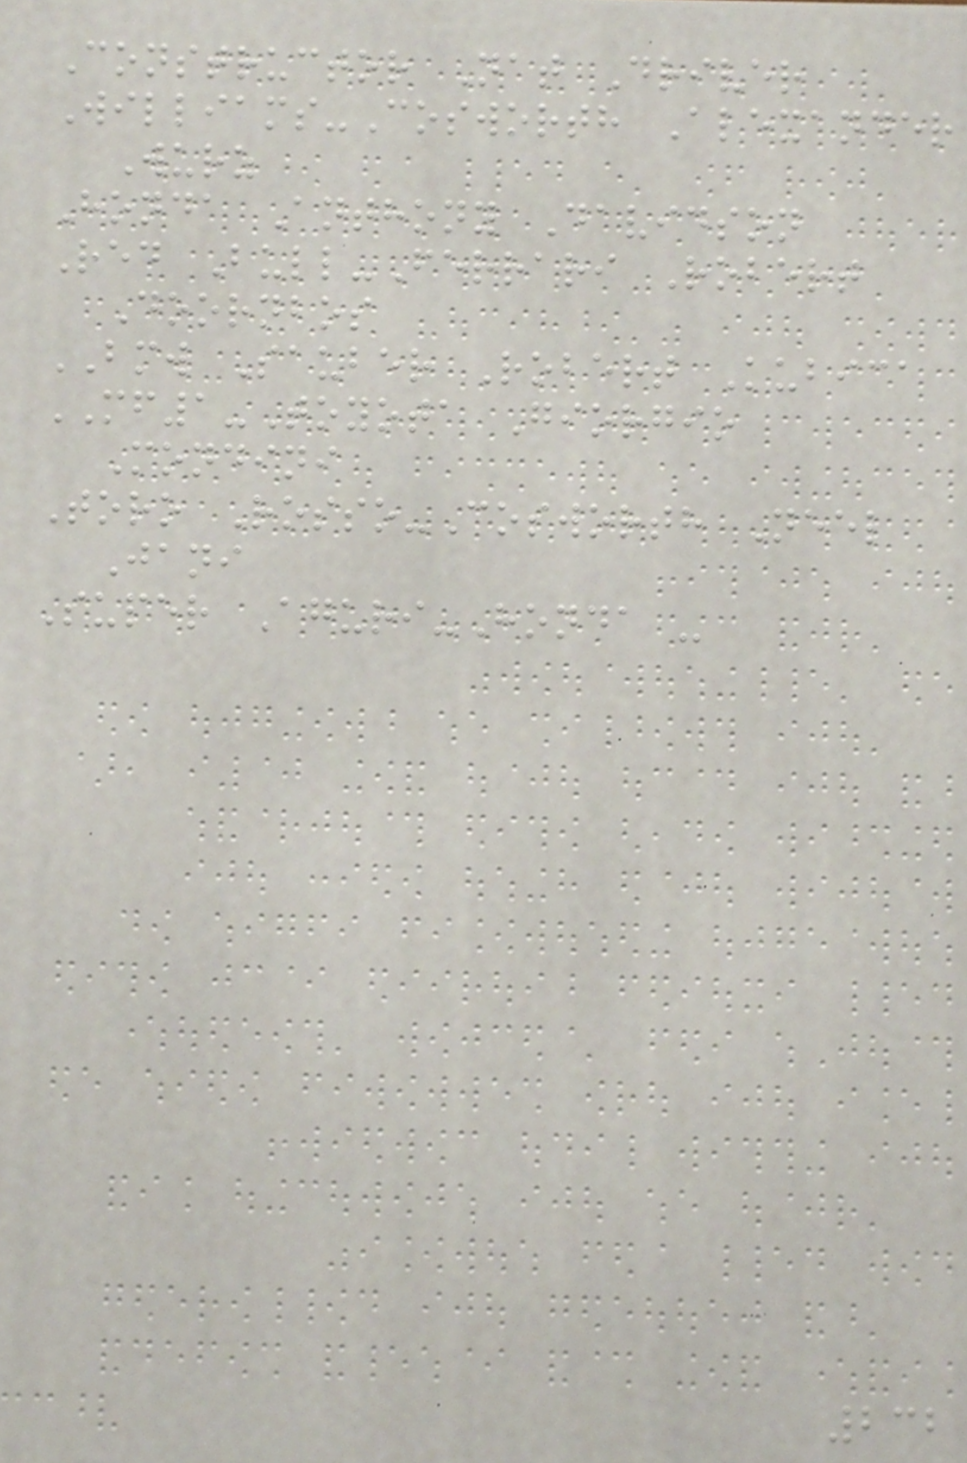Constructor Nat Driver
Williams-Cosworth Alexander
Wurz
Honda Anthony Davidson
Red Bull-Ferrari Robert
Doornbos
BMW Sauber Robert Kubica
MF1-Toyota Giorgio
Mondini
Toro Rosso-Cosworth Neel
Jani
Super Aguri-Honda -
232
